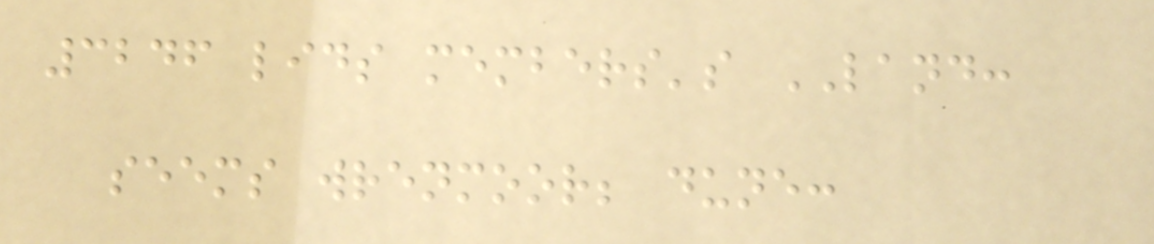3246 lids members's LAND:
seems wrenmoor; dune:
